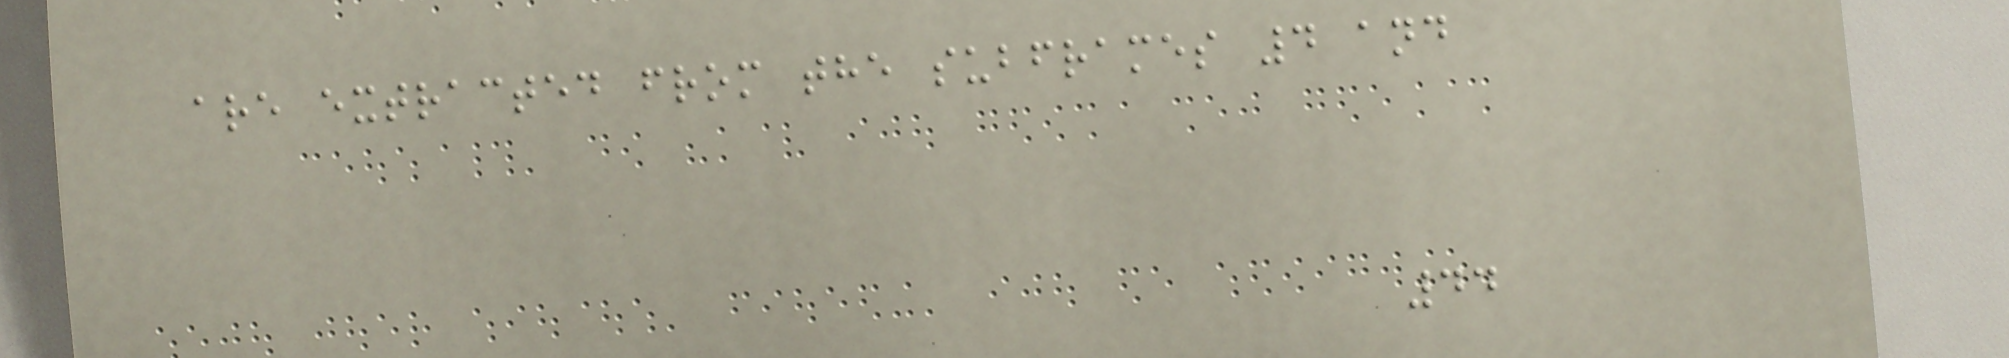are extracted from the subframes 4 and
44
